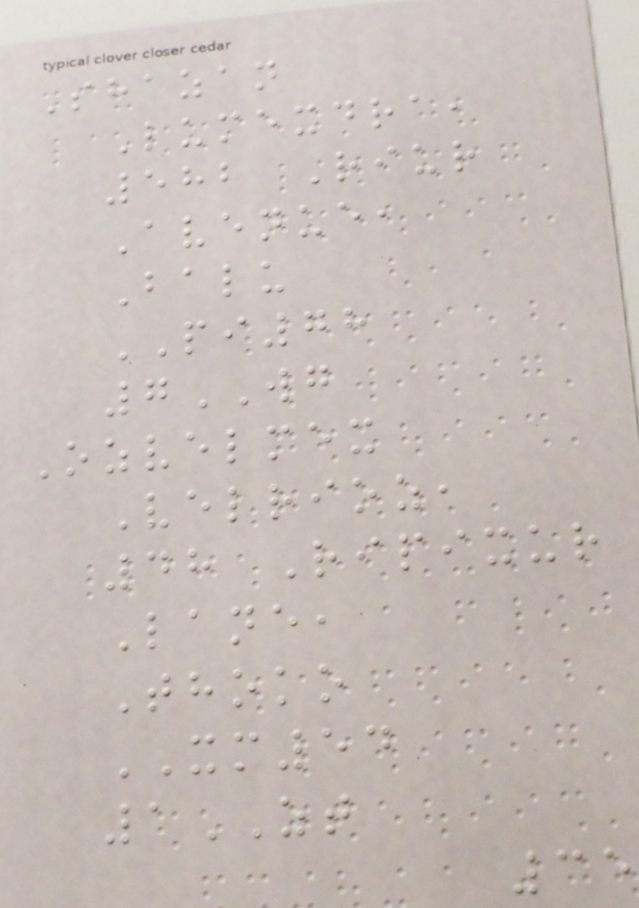Shazan
Lumexdra,
582 Riur
Avenue,
Balu
PI78
7WG
Ozvelmex
Velrioz,
48 Ripixur
Lane,
Thoko
XM54
1ZT
35
